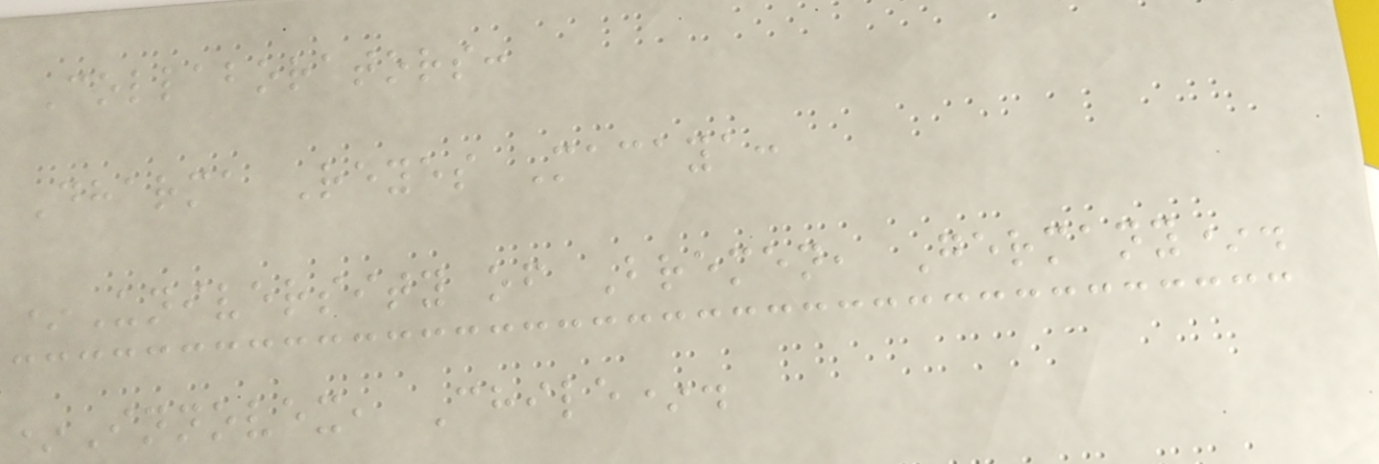Collaborators:
Dharma Reyes Macaya:
*University of Bremen, Germany*.
*Innovex, Chile*.
